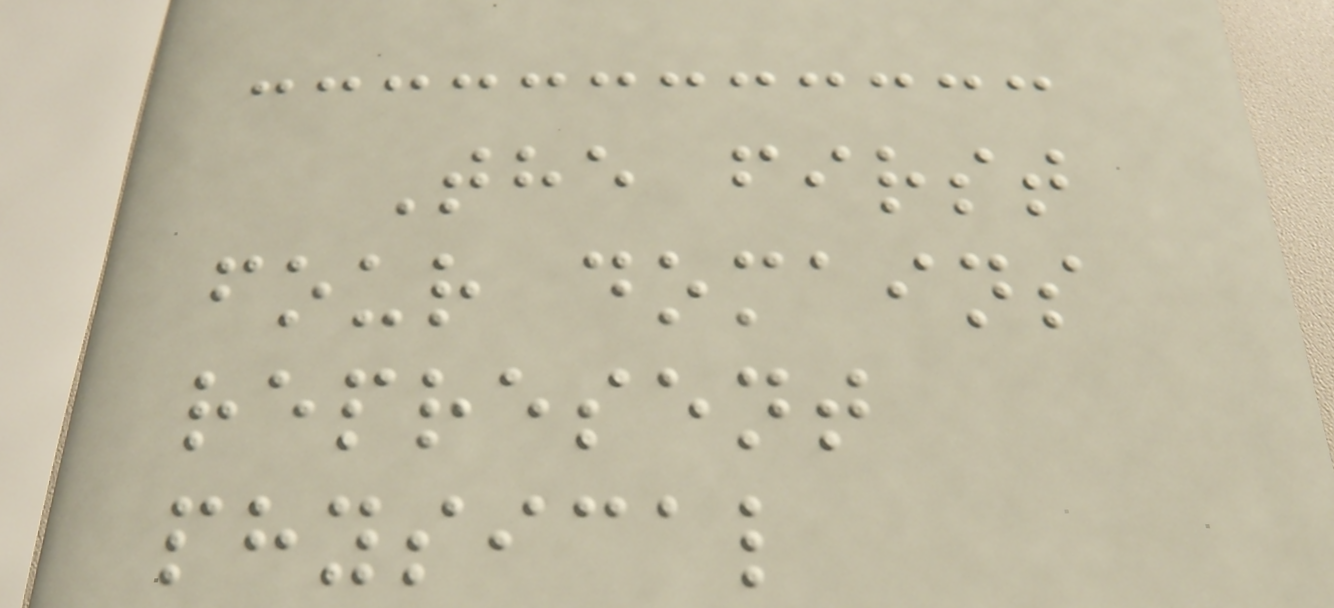The first
four domains
represent
physical
